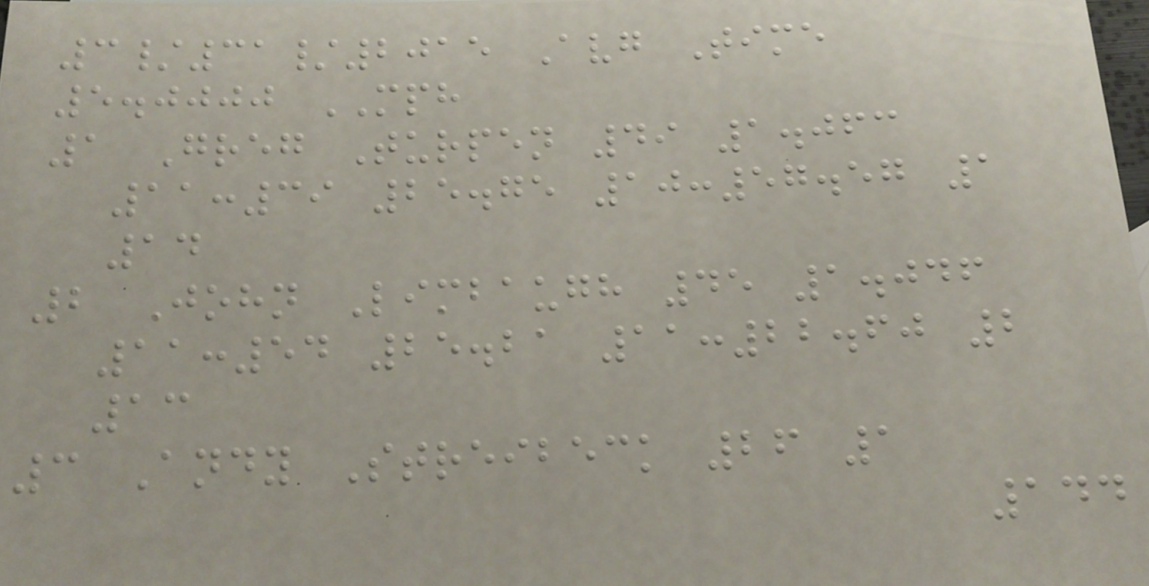3/31/2015 Avg Time
5.0000 MPH
1 Greg Turpen 49 1.063
11:39 25.75 10:57.57 1
14
2 John Limbaugh 45 1.046
11:54 25.21 11:22.60 2
13
3 Andy Streibeck 26 1
144
